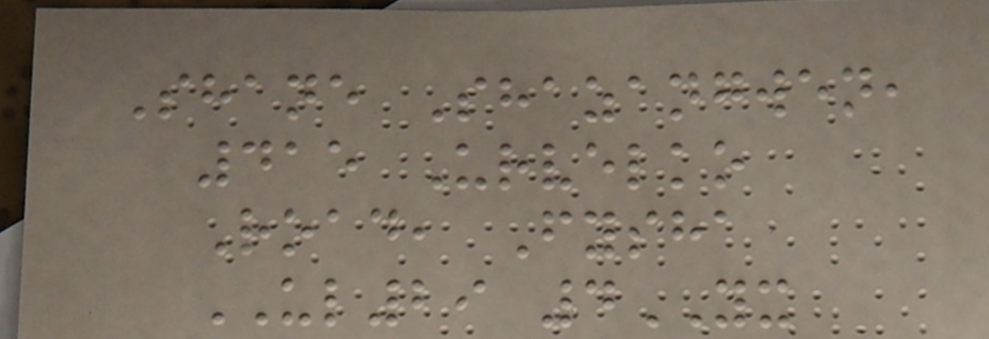Shane Shazangwen,
415 Urvelko
Road, Fysha
UL29 4YX
